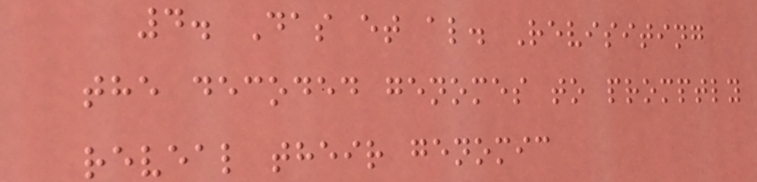4. Das et al. Revisiting
the decoded genomes to promptly
reveal their genomic
